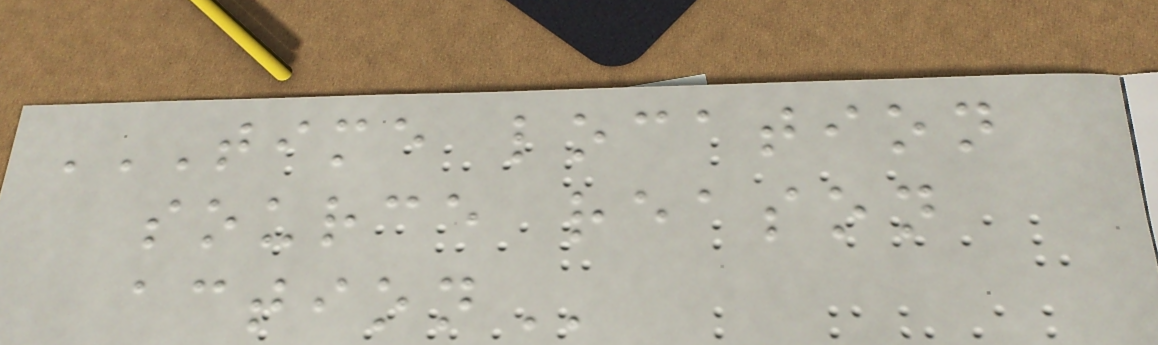TIME LOCATION
SOURCE REASON
ACTION
